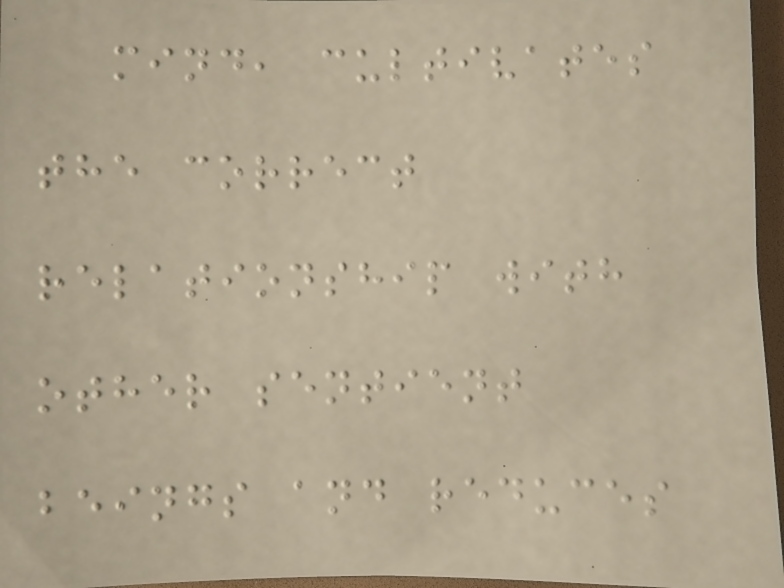mind, cultivates
the correct
relationship with
other sentient
beings and reduces
